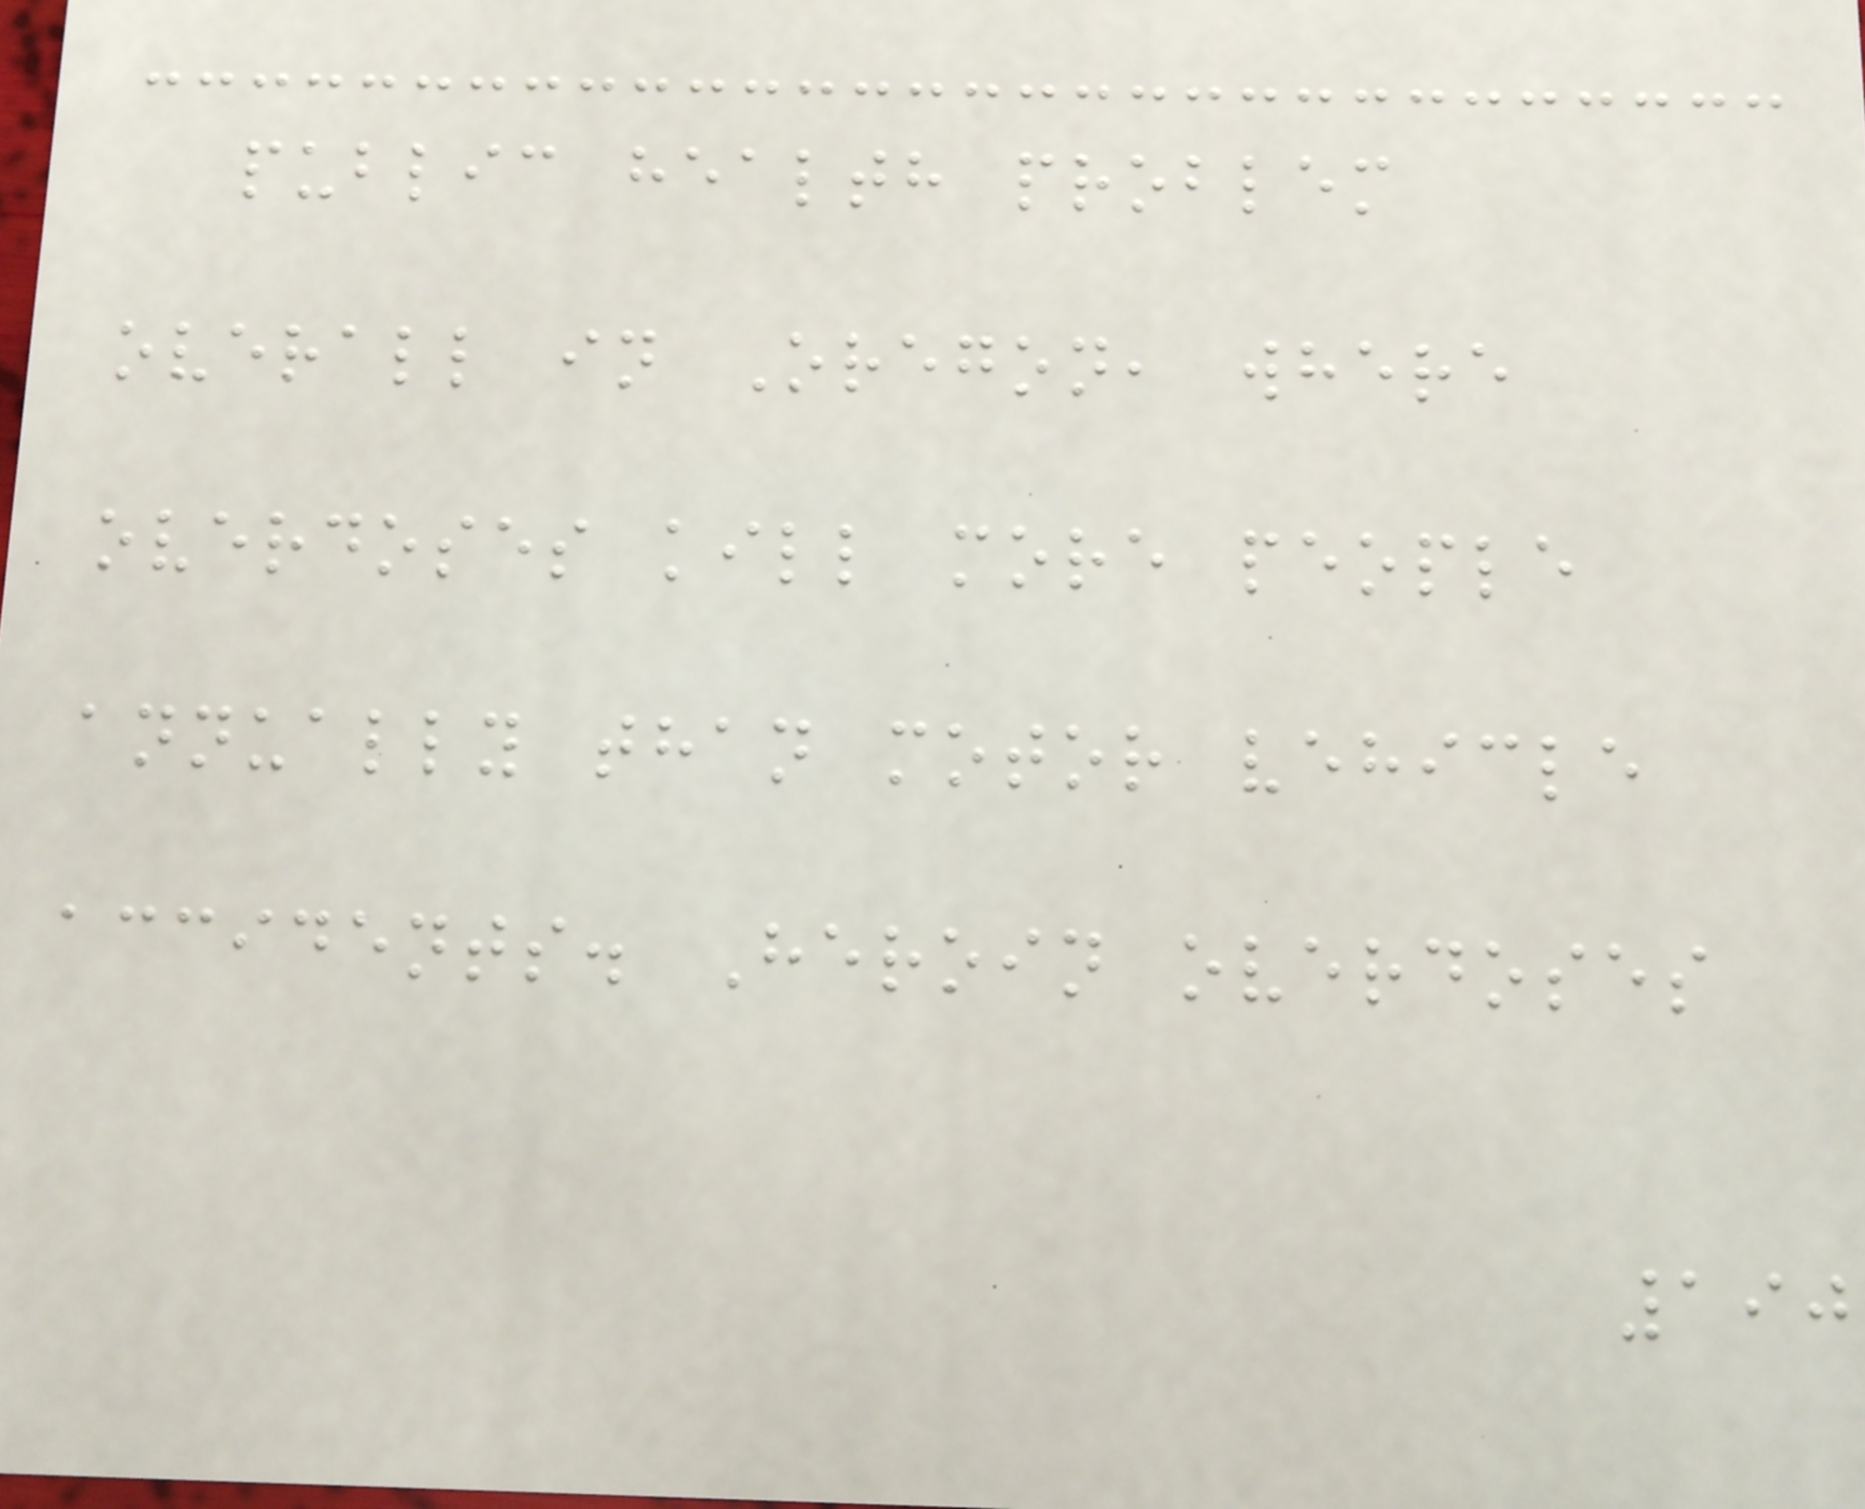public health problem
overall in Oregon, where
overdoses kill more people
annually than motor vehicle
accidents. Heroin overdoses
190
